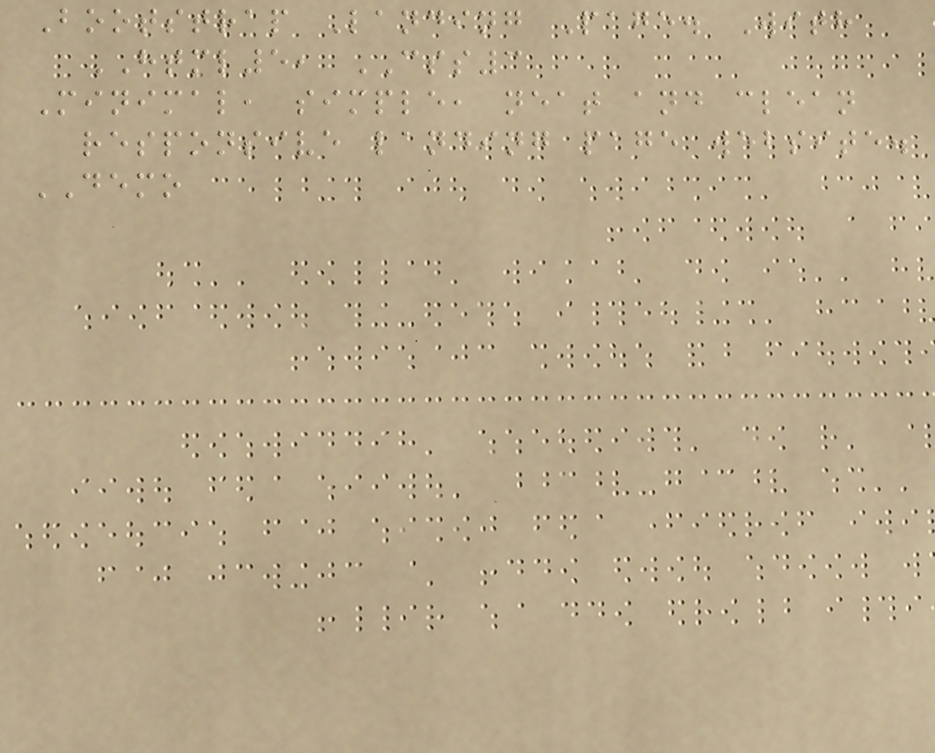Bootstrap Landing Page. With
HTML5, CSS3
Minimal, simple, neat and clean
responsive landing page website.
DEMO
